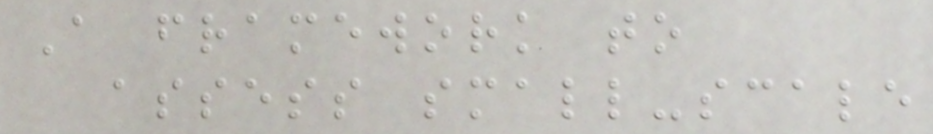A framework to
assess small-scale
